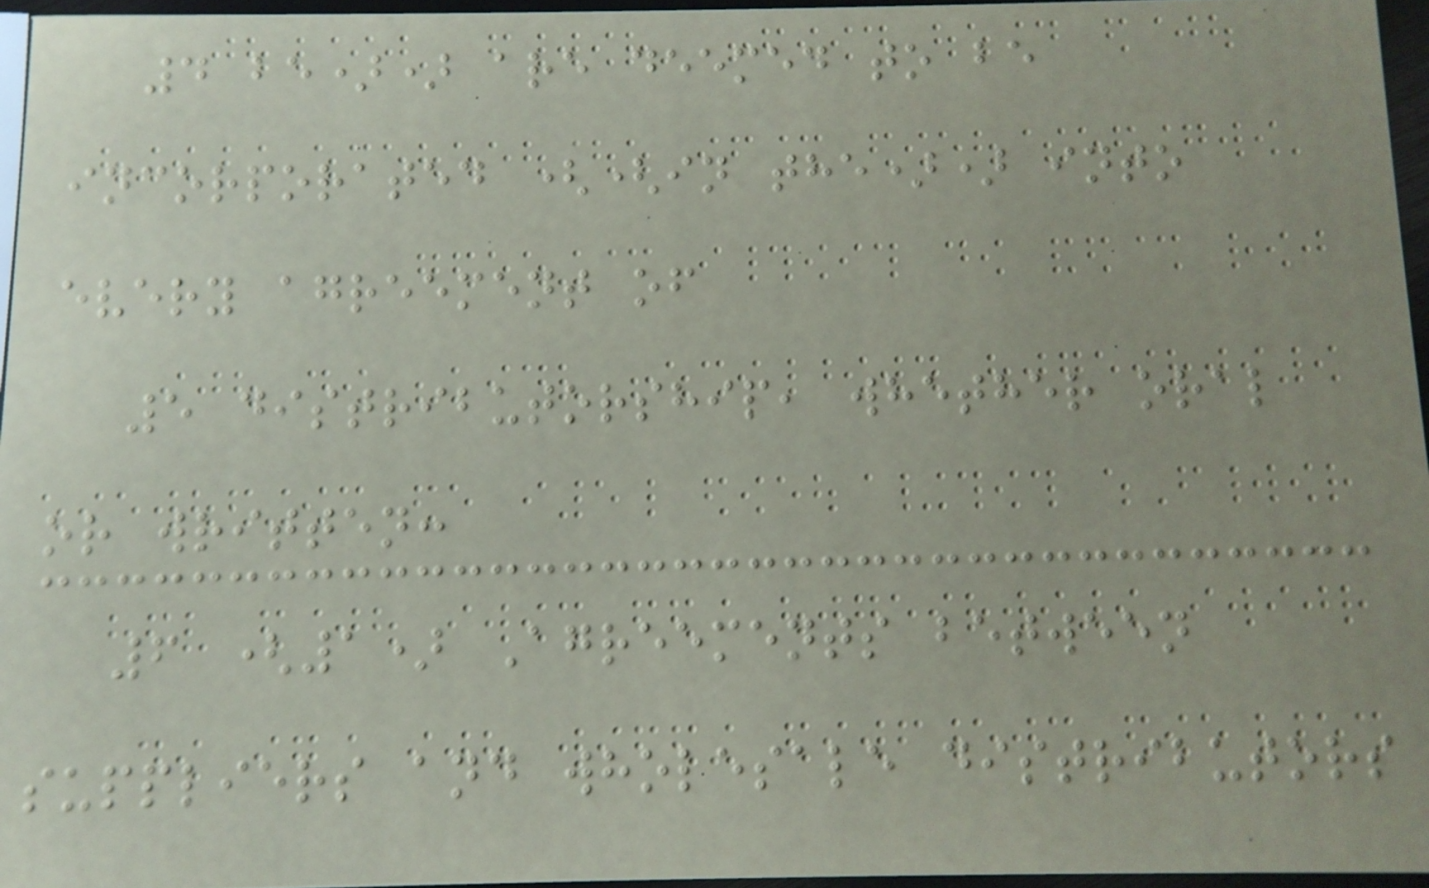4 be)) are deemed to be
incorporated ((in the)) into
every agreement of
5 distributorship, whether oral
or written:
6 (1) Agreements between
suppliers and wholesale distributors
